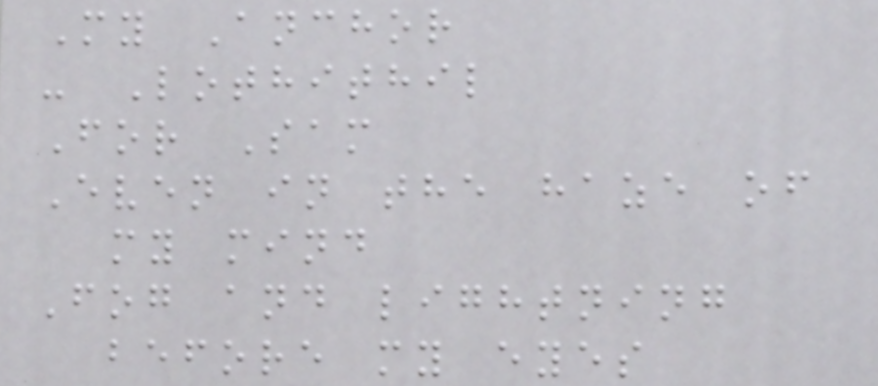My Anchor
- Lothithil
For Sam
Even in the haze of
my mind
Fog and lightning
before my eyes
